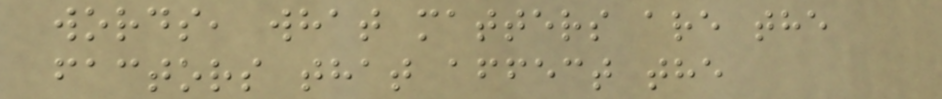words, what matters are the
factors that affect the
